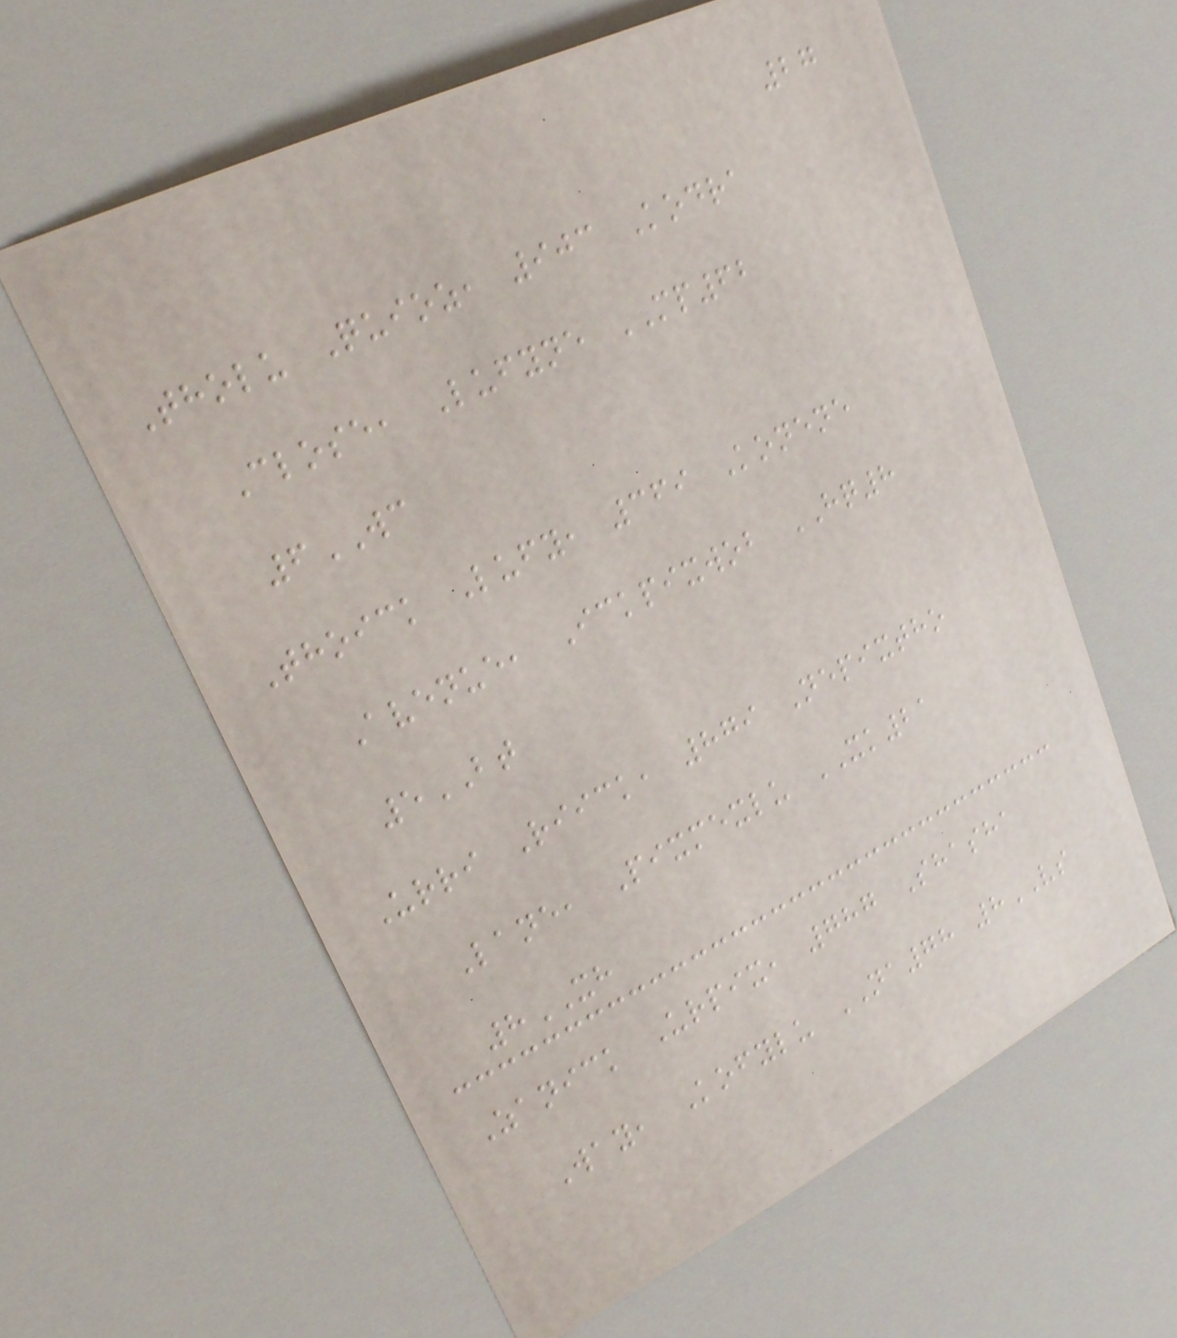27
Tholu Quioz, 903 Kodra
Close, Lufyne MP62
6WC
Thoick Lufy, 369 Konene
Avenue, Ickpixwob HQ8
5BT
Urri Riick, 879 Nepixtho
Lane, Pixmexlu XK21
8XH
Zanick Urpix, 787 Shasha
Way, Kofylu NA78 8VS
